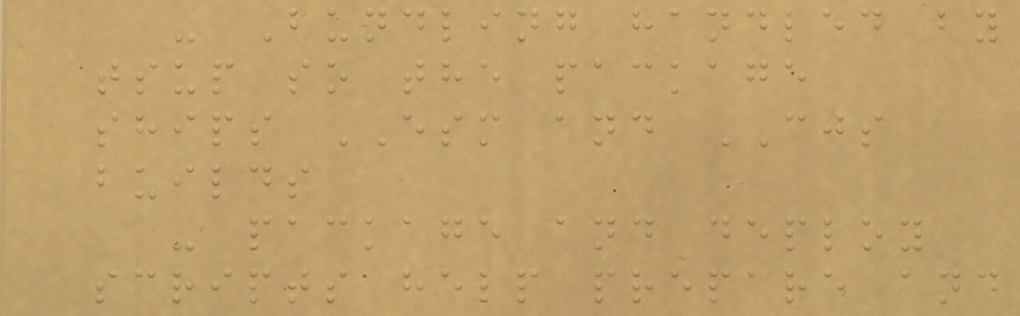- Bundling handled by
tsup so the package
ships ESM and CJS
builds
- package and deploy
scripts help prepare and
